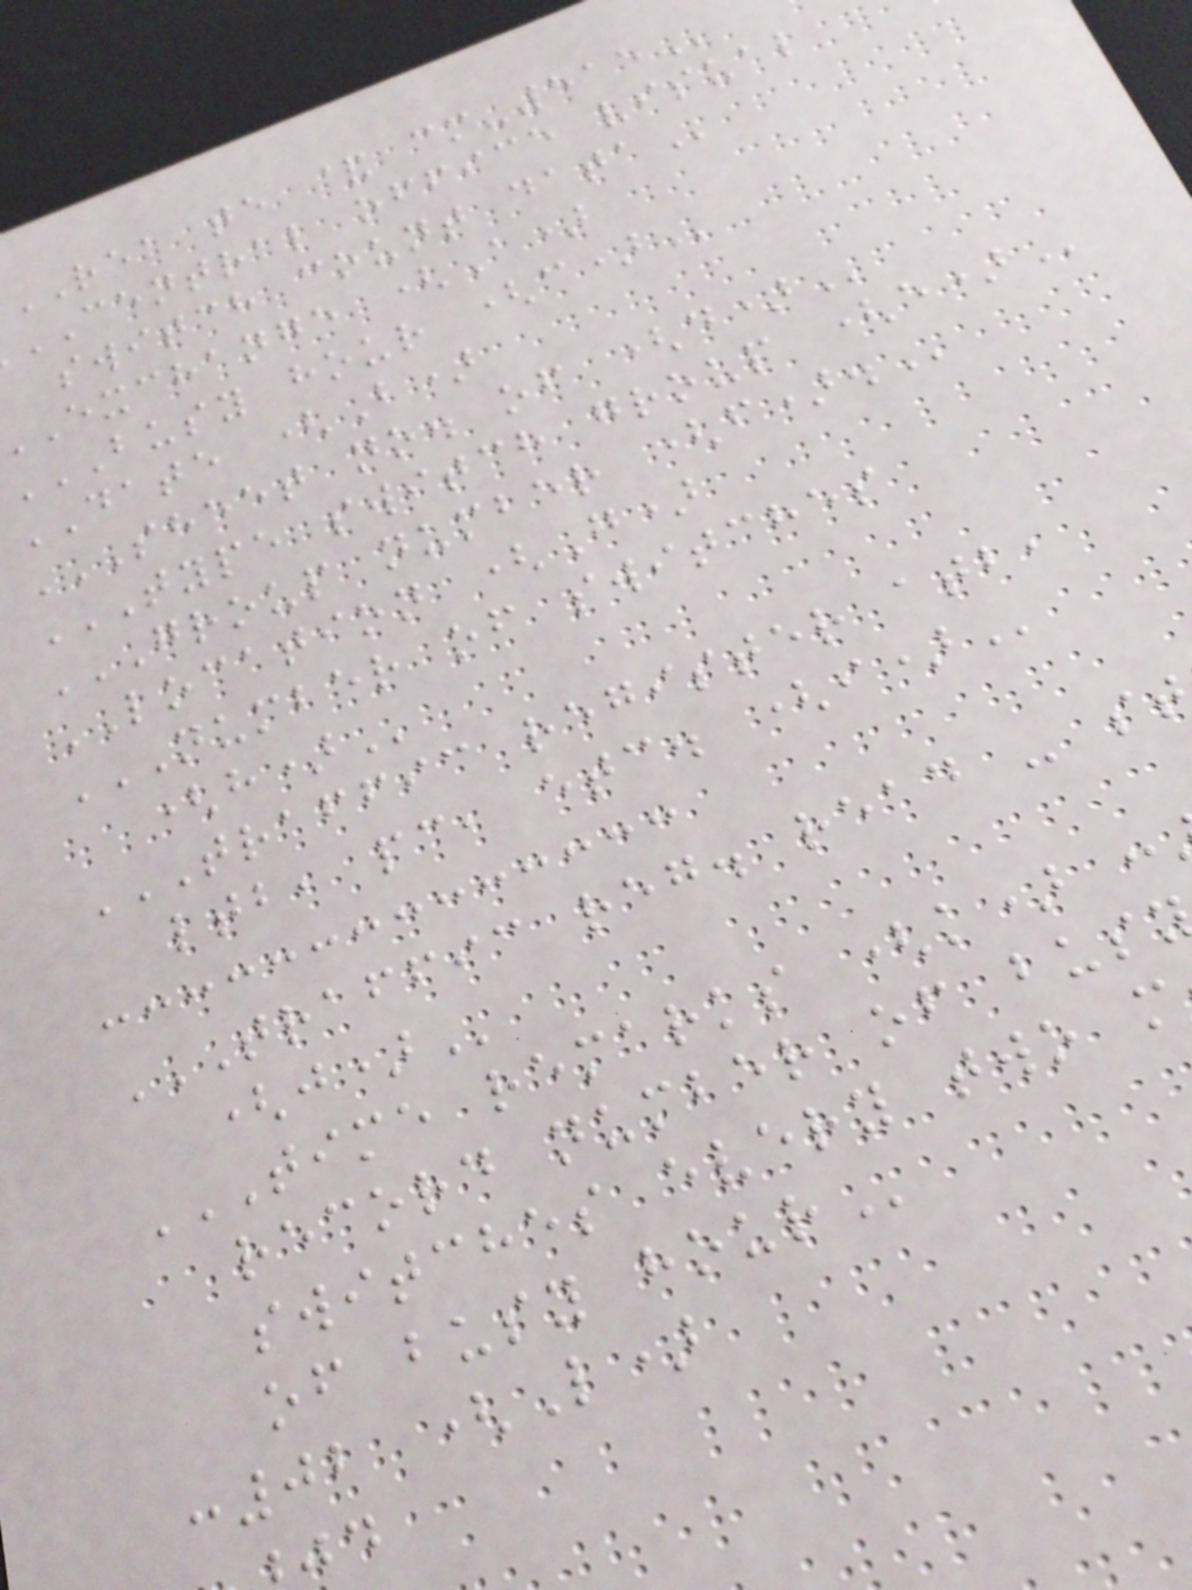REA te &
CENTRAL office visual
switch count
exchange (A)
BUSY HOUR (C)
DATE (B)
SHEET NO. OF (D)
TYPE SWITCH GROUP (E)
GROUP NUMBER (F).
LOCATION (G)
NUMBER OF SWITCHES
TRAFFIC REGISTER ATB,
ltb, pc, etc.
record number of
switches every two
of busy
:02 (L)
